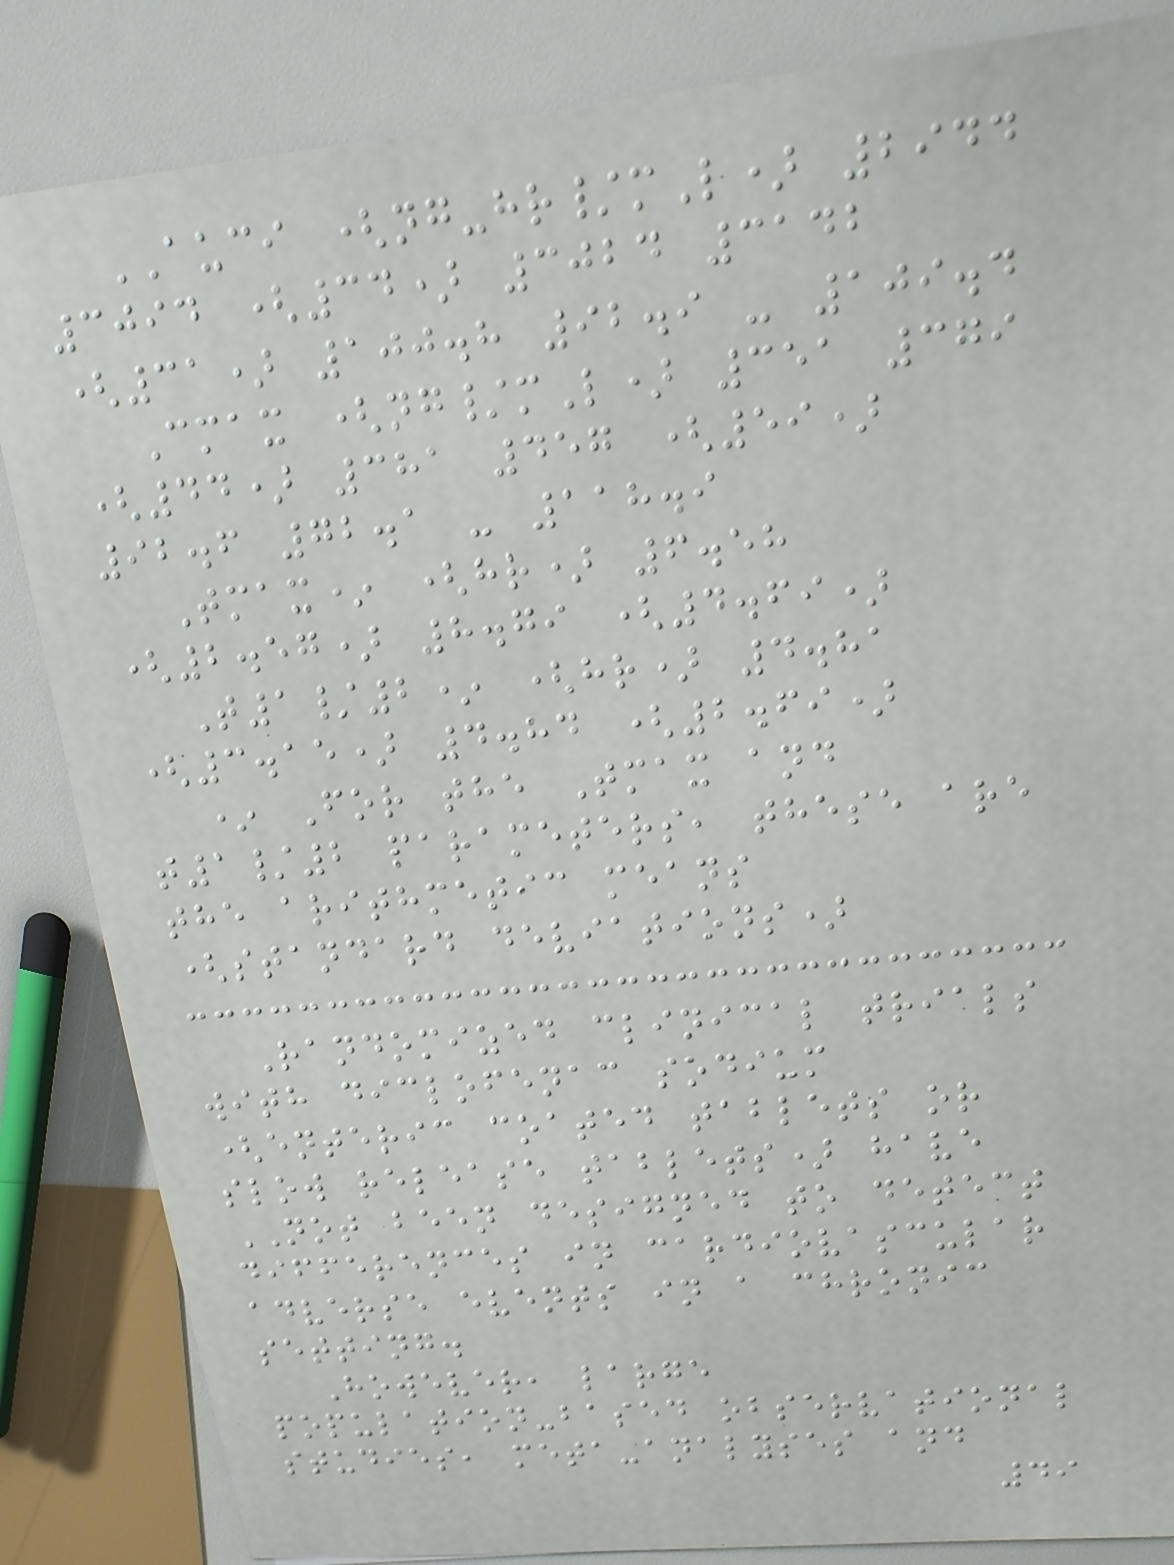AUCI (ng-hr/mL) 2944
3094 (34) 3024 3142
(31) 100.8 92.9 - 109.4
Cmax (ng/mL) 351 379
(44) 381 457 (59)
92.6 72.1 - 118.9
Tmax* (hr) 6.58
(2.57) 8.79 (4.69)
T1/2* (hr) 4.81
(3.15) 4.84 (2.69)
* For the Tmax and
t1/2 parameters, these are
the arithmetic means
(standard deviations)
Randomized clinical trials
with diclofenac sodium
(enteric coated tablets or
slow release tablets) have
NOT been designed to detect
differences in cardiovascular
adverse events in a chronic
setting.
However, large
population-based observational
studies, meta-analyses and
49
